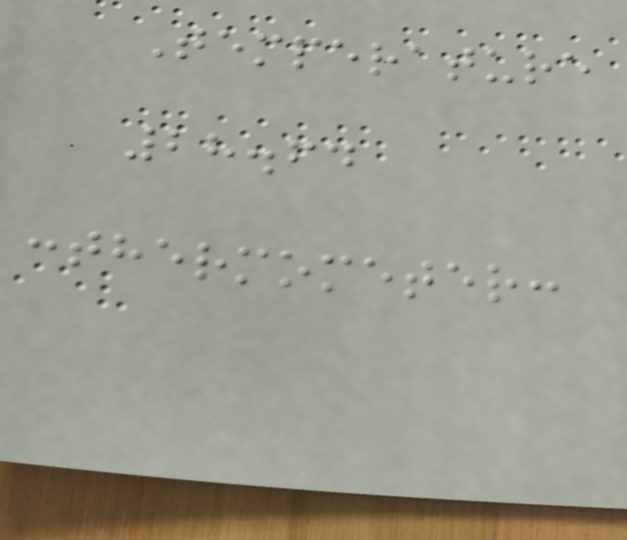Temperature
28.64
:thermometer:
